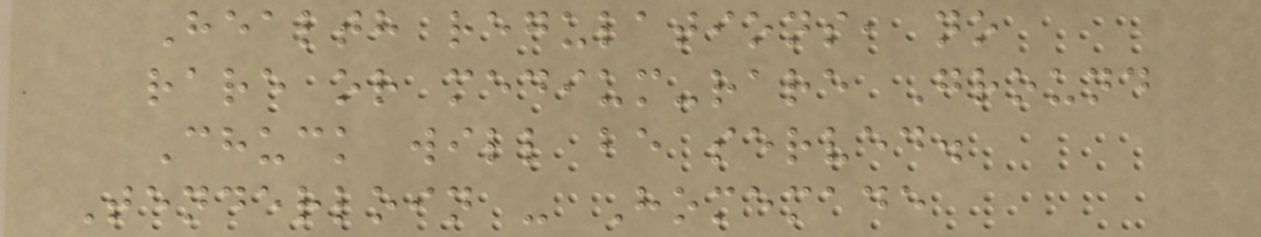Health regulations, no
rare or medium-rare Ground
Chuck will be served.
Tenderloin - Homemade
